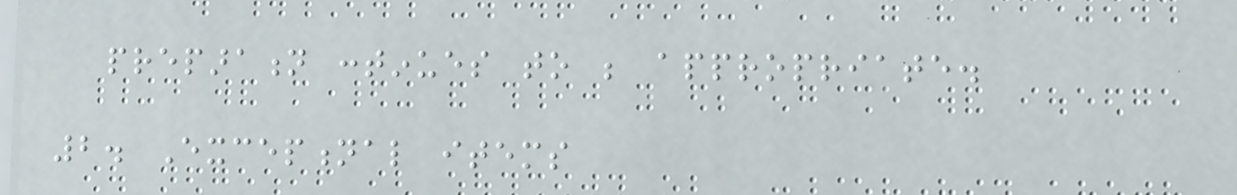preparation continues to be appropriate.
2. Exceptional items
